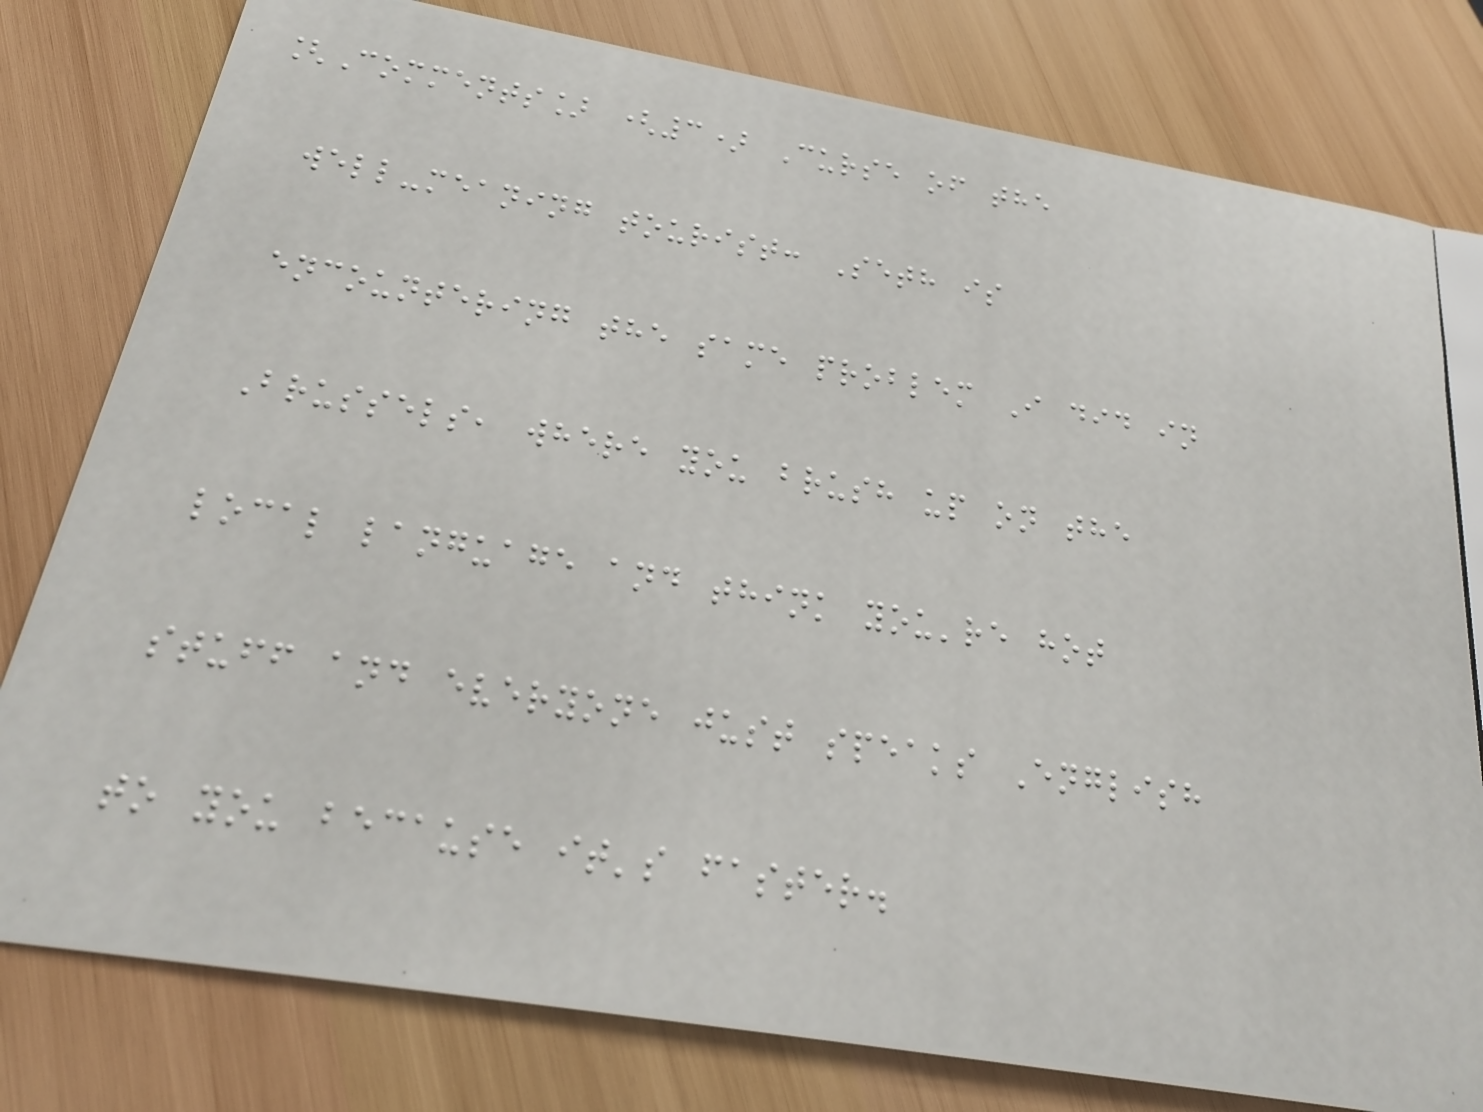[Comments] (3) Curse of the
well-meaning tourist: Seth is
encountering the same problem I did in
Brussels, where you brush up on the
local language and think you're hot
stuff and everyone just speaks English
to you because it's faster.
